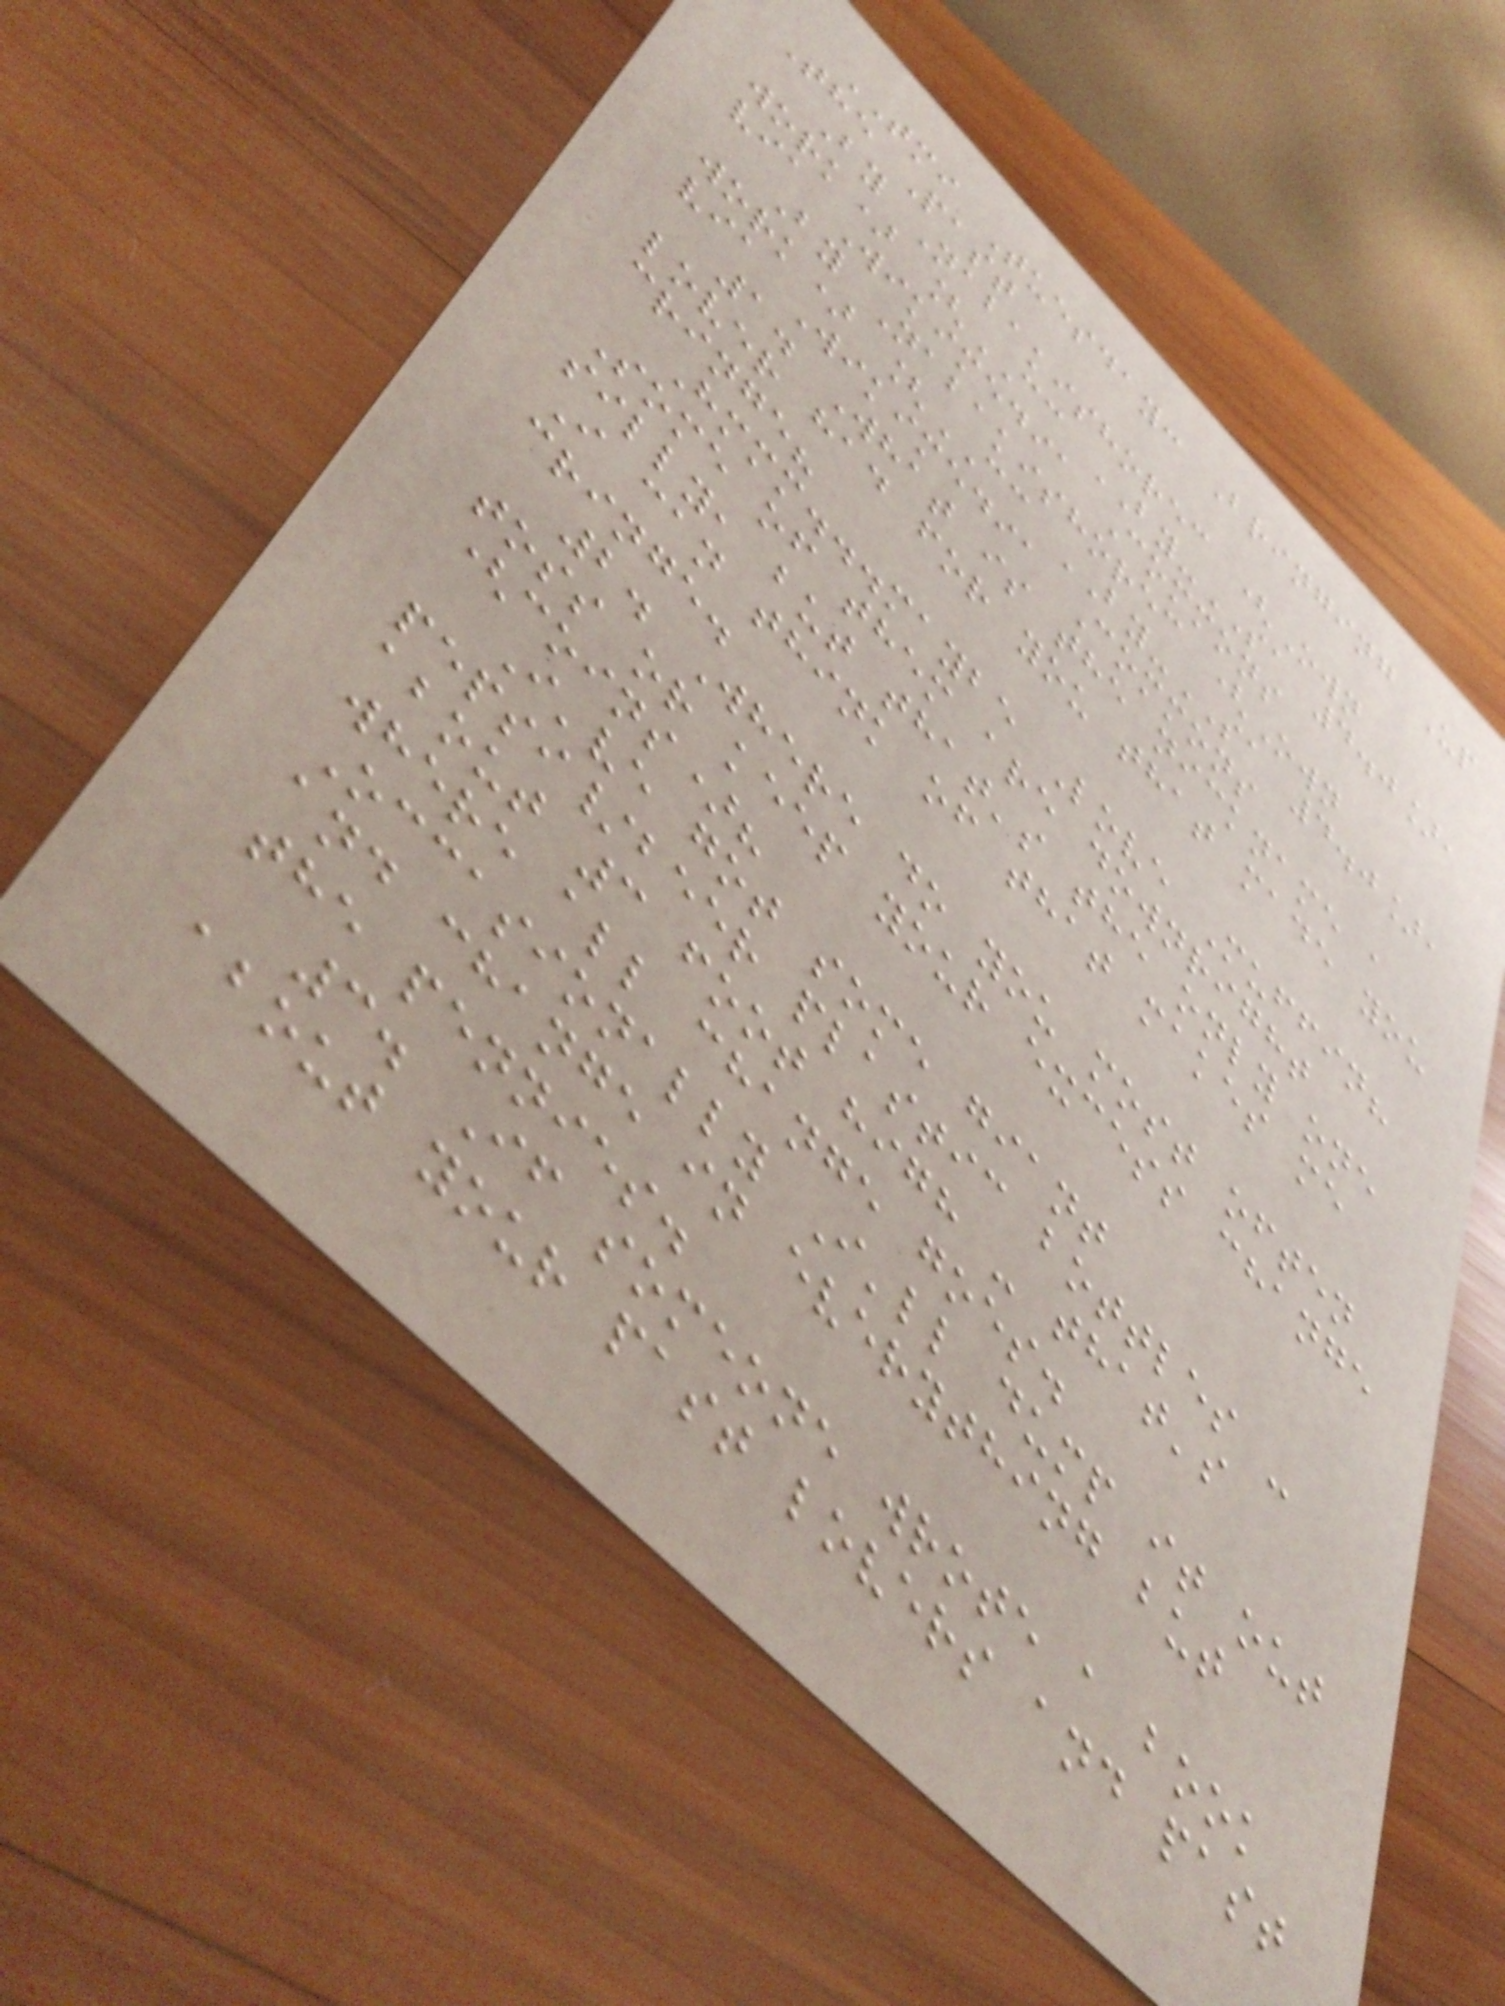TMI Tuesday: Bringing Up
The Past
By Nabakishorec (Own
work) [CC BY-SA 4.0],
via Wikimedia Commons
By Nabakishorec (Own
work) [CC BY-SA 4.0],
via Wikimedia Commons
1. What is the nickname a
lover had for you that made you
cringe?
Hmmm...maybe Love Muffin?
Some of them are downright
silly, but that's the only one
I can think of that makes me
cringe.
2. Where do you most often
toss or keep your excess change
(coins)?
I've got some giant
pepsi/beer plastic bottles -
about 3 foot high - that's
where all change goes.
Occasionally I'll dump it out
and change in everything but
the pennies.
3. If someone wrote a book
about your past lovers and past
